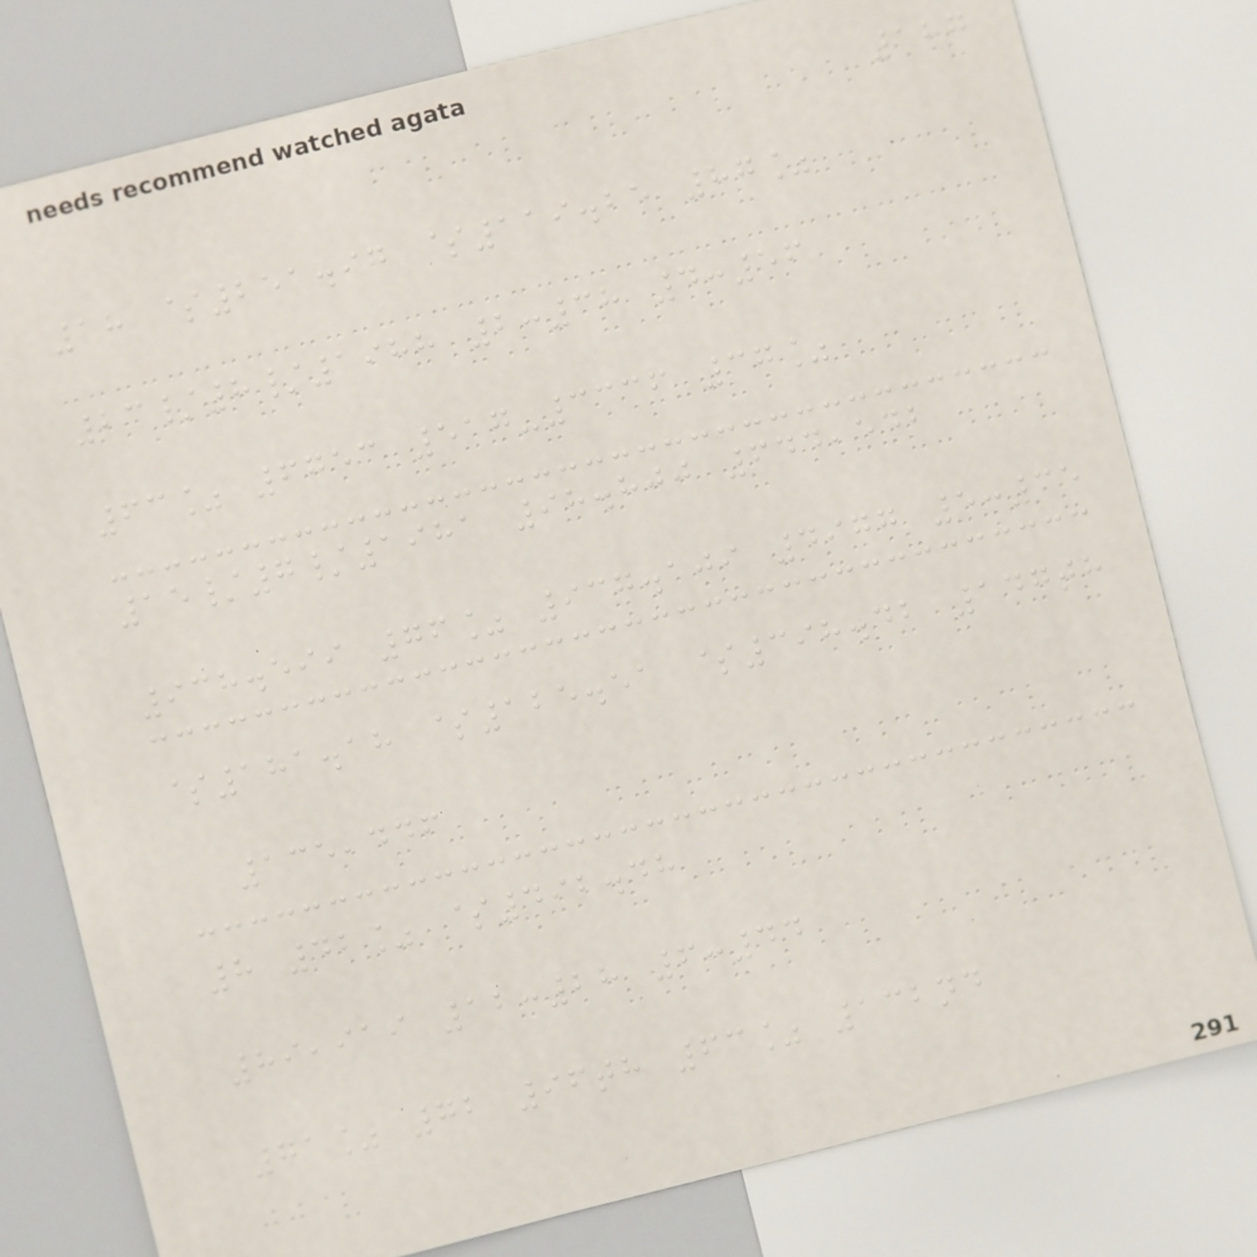187
18 $251.97 $119.25 87%
23/8/1988 2:38 4:56
63% 6753 517-3336 37%
15/7/1981 98.800 644,542
938.599 76% 937.109 4977 5:35
$181.18 $125.51 $398.42 147th
135,446
8 42% $492.48
89,919 12:28 6:44
71% 72 96th 63% 132nd
